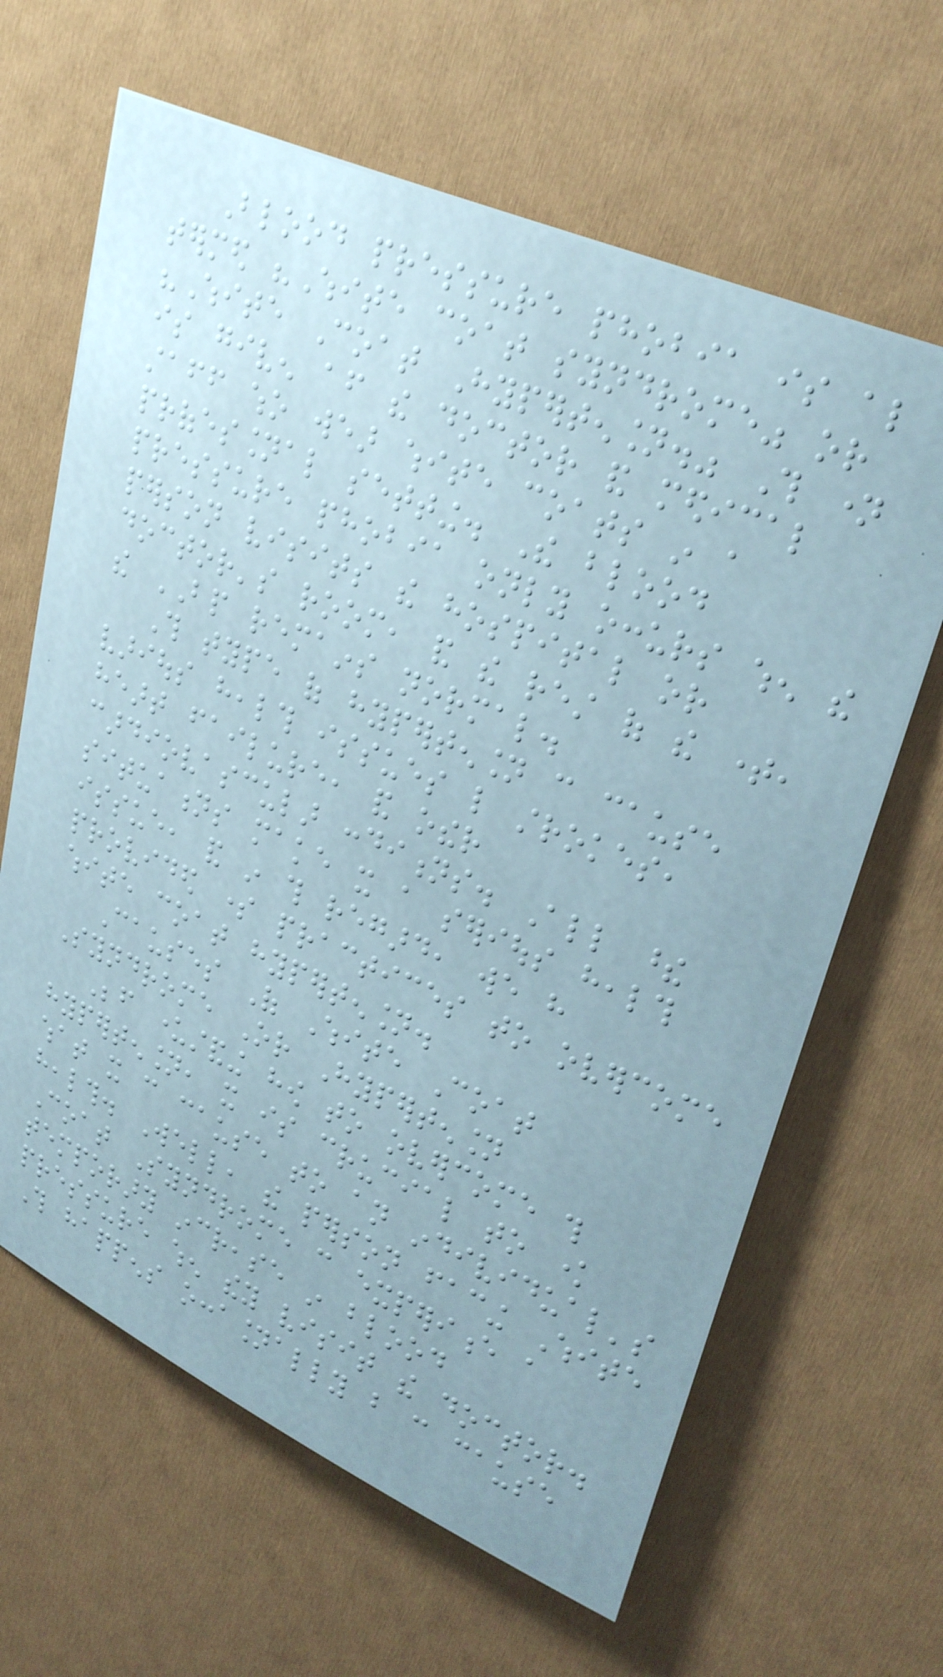Blood pressure phobia is also
termed "White coat syndrome" or
"White Coat Hypertension." This name
is given after the doctor and medical
staff who wear white coats in a
professional setting. The blood
pressure phobia only occurs when the
person visits the hospital or
doctor's room, and the rest of the time,
the BP remains normal.
This type of hypertension can cause
various health issues like strokes,
heart failure, and other
cardiovascular conditions. All these
situations make it a serious health
issue, and in this regard, we have
provided some practices to overcome
white coat hypertension.
Causes Of White Coat
Syndrome Or Hypertension
Before understanding how to overcome this
hypertension, it is crucial to know
what it can cause to an individual's
health. Well, the person facing White
Coat Syndrome can experience a
temporary increase in blood
pressure when they visit the doctor.
This happens occasionally but can cause
